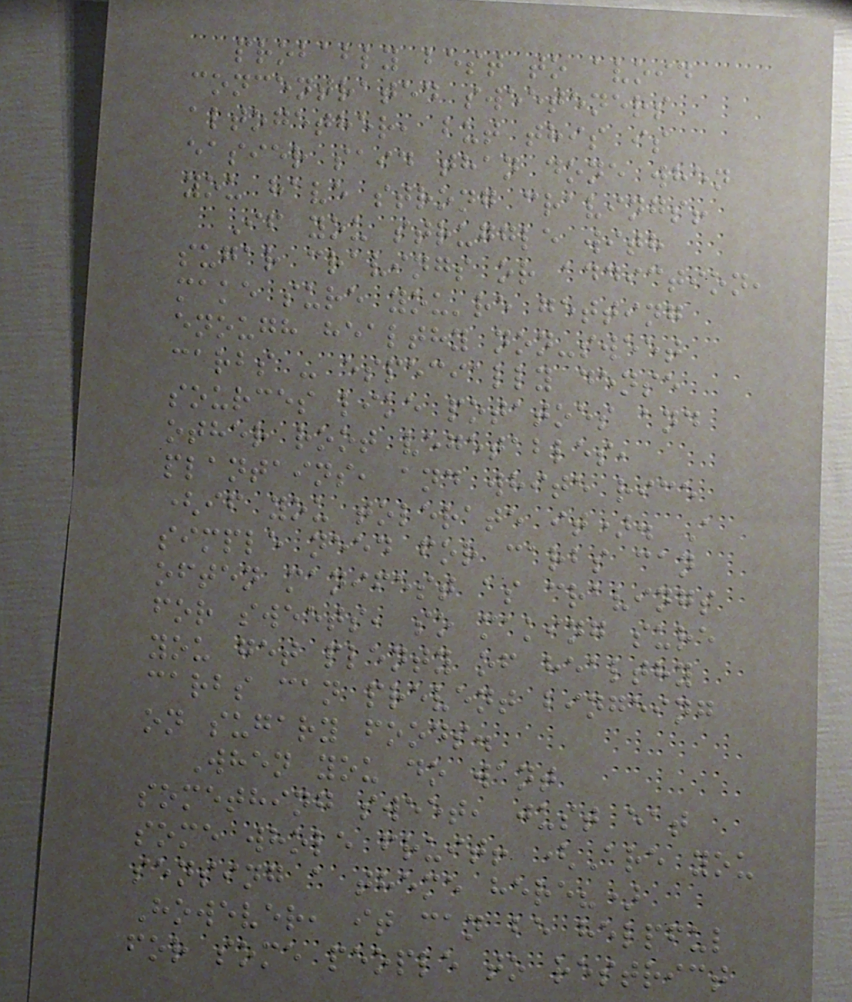probably best to avoid
concentrated sweeteners
altogether, but this is
easier said than done when
you have strong cravings!
If you struggle with
sugar cravings or addiction,
make sure you're getting
enough healthy non-sweet
carbs - especially dense
sources like potatoes and
other root vegetables,
plantains, and white rice
(if you tolerate it). A
simple need for carbs can
often manifest as cravings
for sweets, so making sure
you get plenty of healthy
carbs can prevent bingeing
on sugary foods.
When you do want
something sweet, just eat
some whole fruit! (Are you
sensing a theme here?)
However, it can be helpful
for some people to restrict
